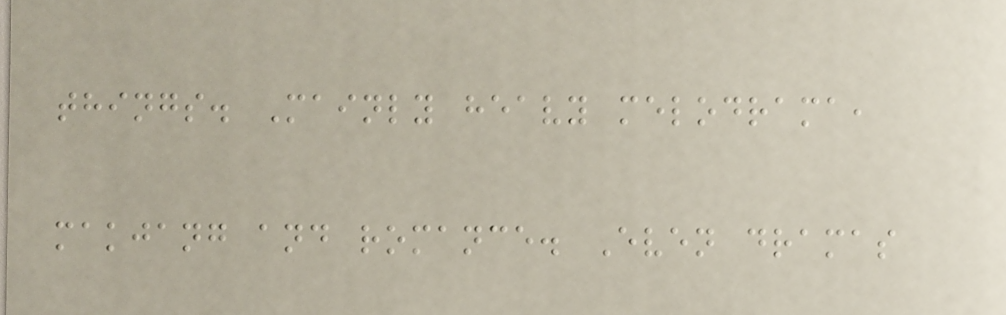things. Mainly heavy melodrama,
makjang and romance. Even dramas
